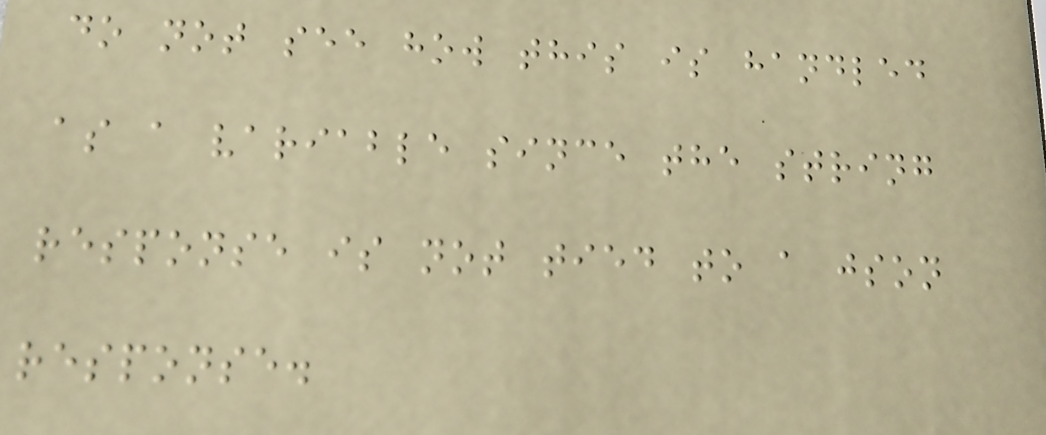do not see how this is handled
as a variable since the string
response is not tied to a json
response.
